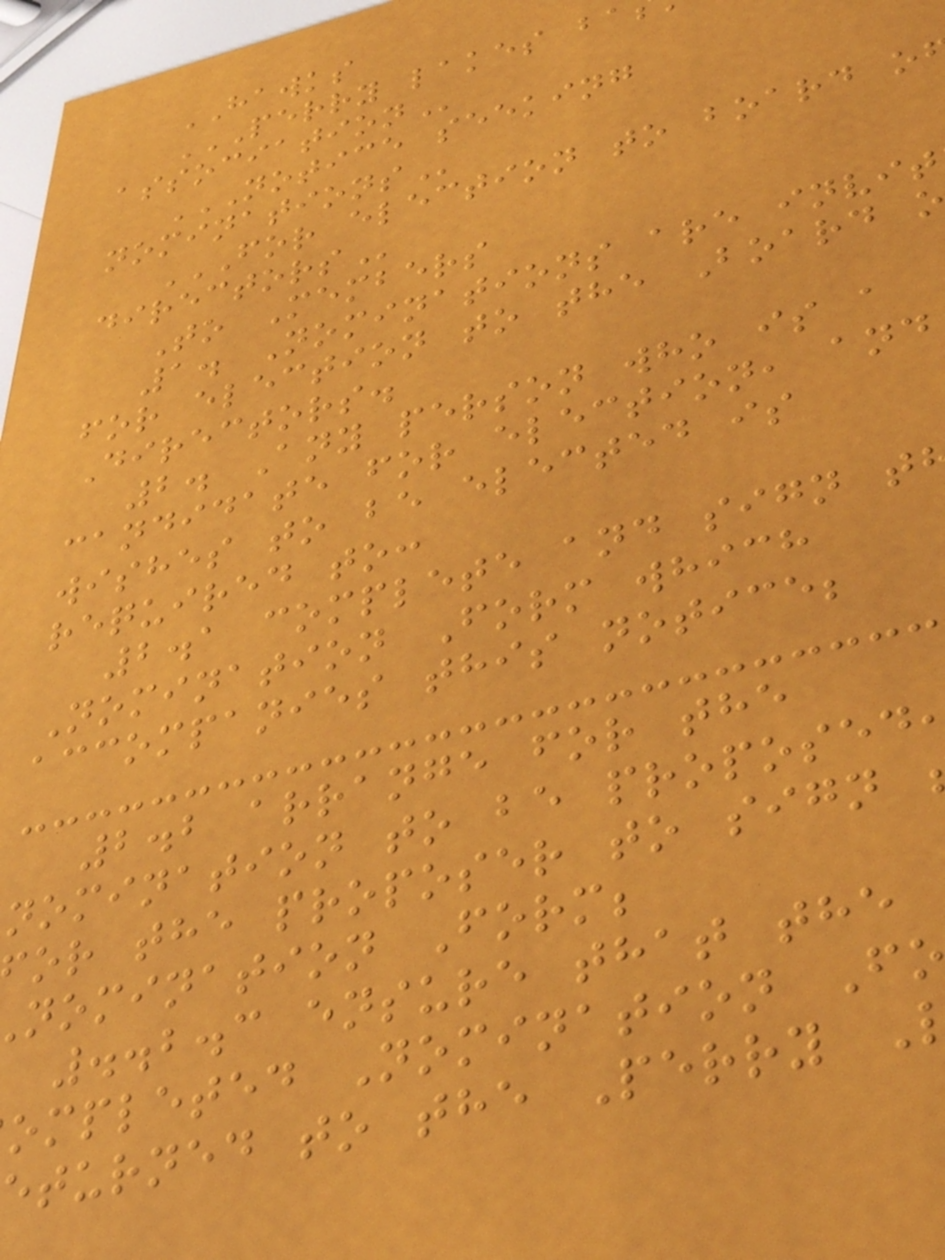HAWKS
NOTICE SEEKING
To Members
1. Nominations are invit
for election to the Board
Directors.
2. Any person who is a
candidate for election, and
wishes to be elected is
required to:
2.1 complete and sign t
Nomination Form which
accompanies this notice;
2.2 arrange for the
nomination to be proposed
or the proposer to sign
nomination Form;
..2.3 ensure that the
ompleted Nomination F
turned to the Perry
